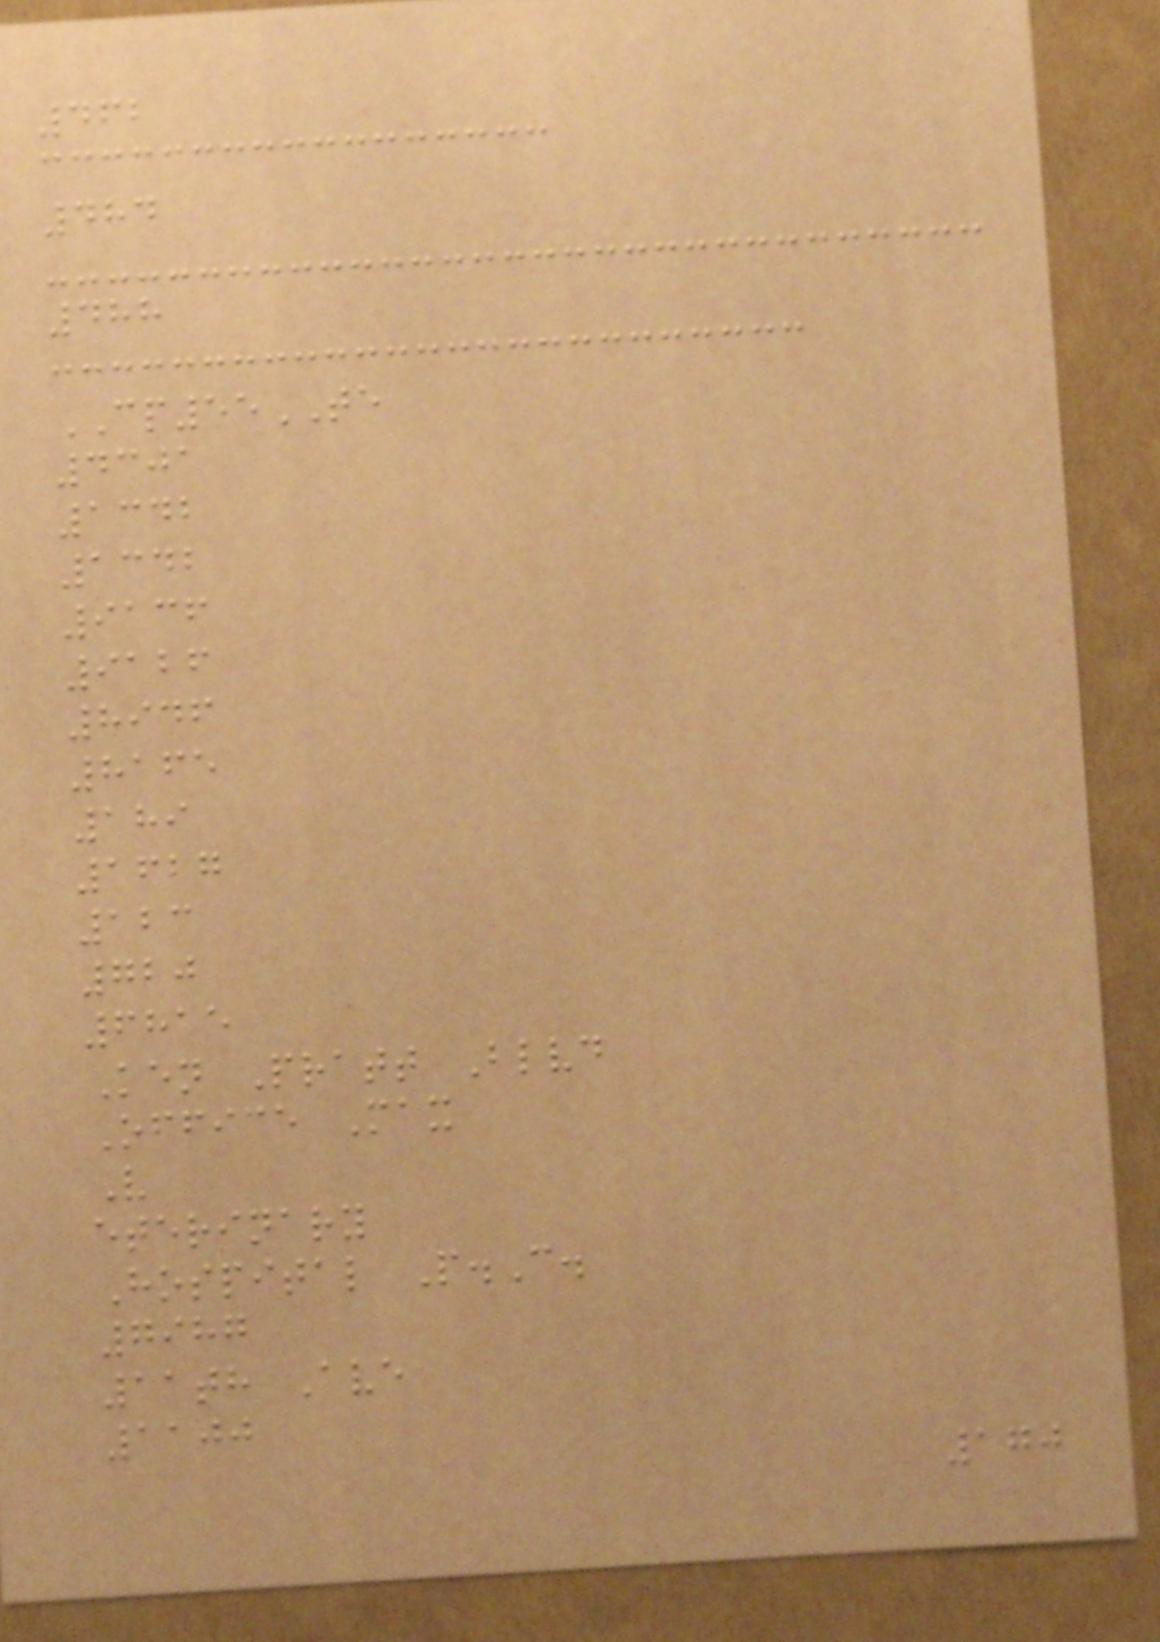462
484
488
CP55TE
4301
1342
1342
9136
9126
8946
8165
189
1627
123
720
6815
Ken Pratt Blvd
Office Max
V
eterinary
Hospital P.C.
7987
11th Ave
1100
170
